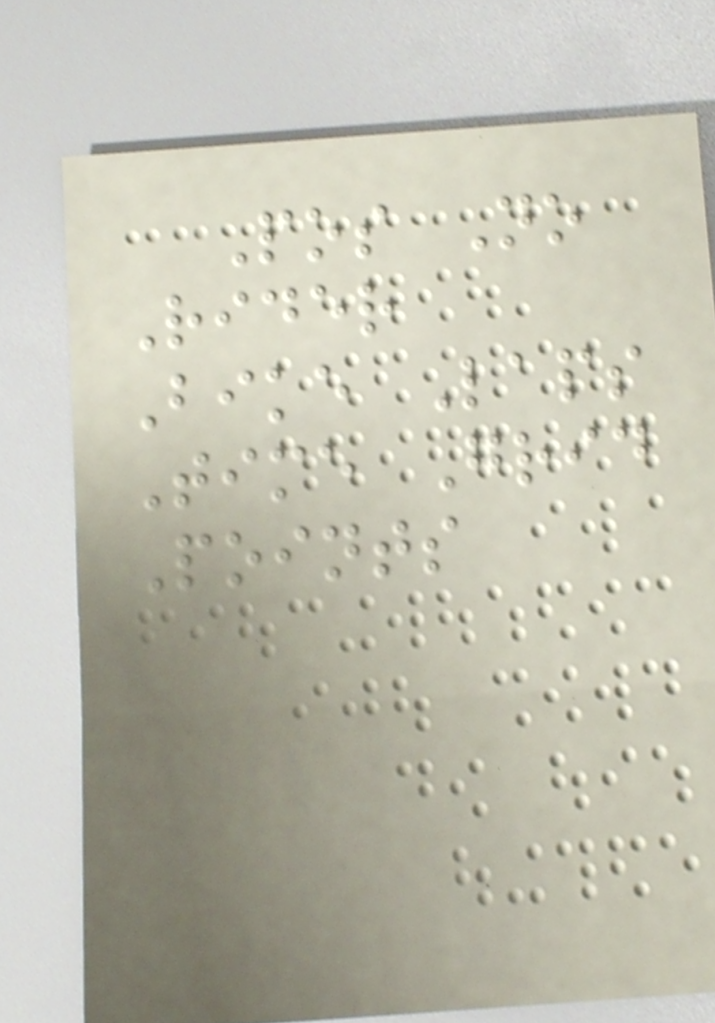Pos No
Rider
Bike Laps
Time Grid
Points
